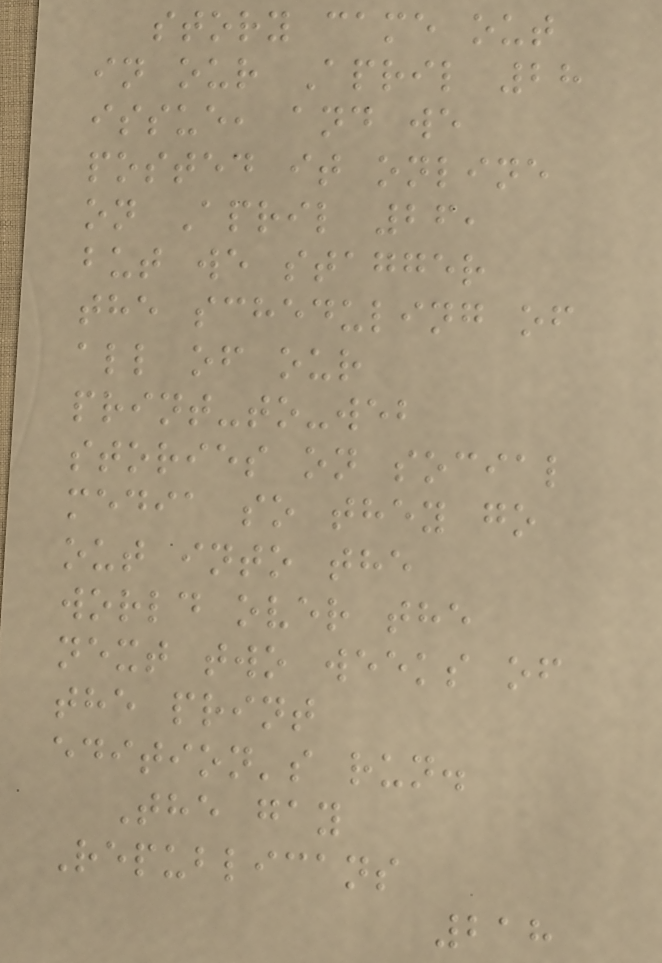story came out
in our April 28
issue, and we
posted it online
on April 26,
but we stagger
the scheduling of
all of our
print-to-web
stories on social
media so they go
out into the
world over the
next two weeks of
the print
edition's run.
The gay
Republicans
218
